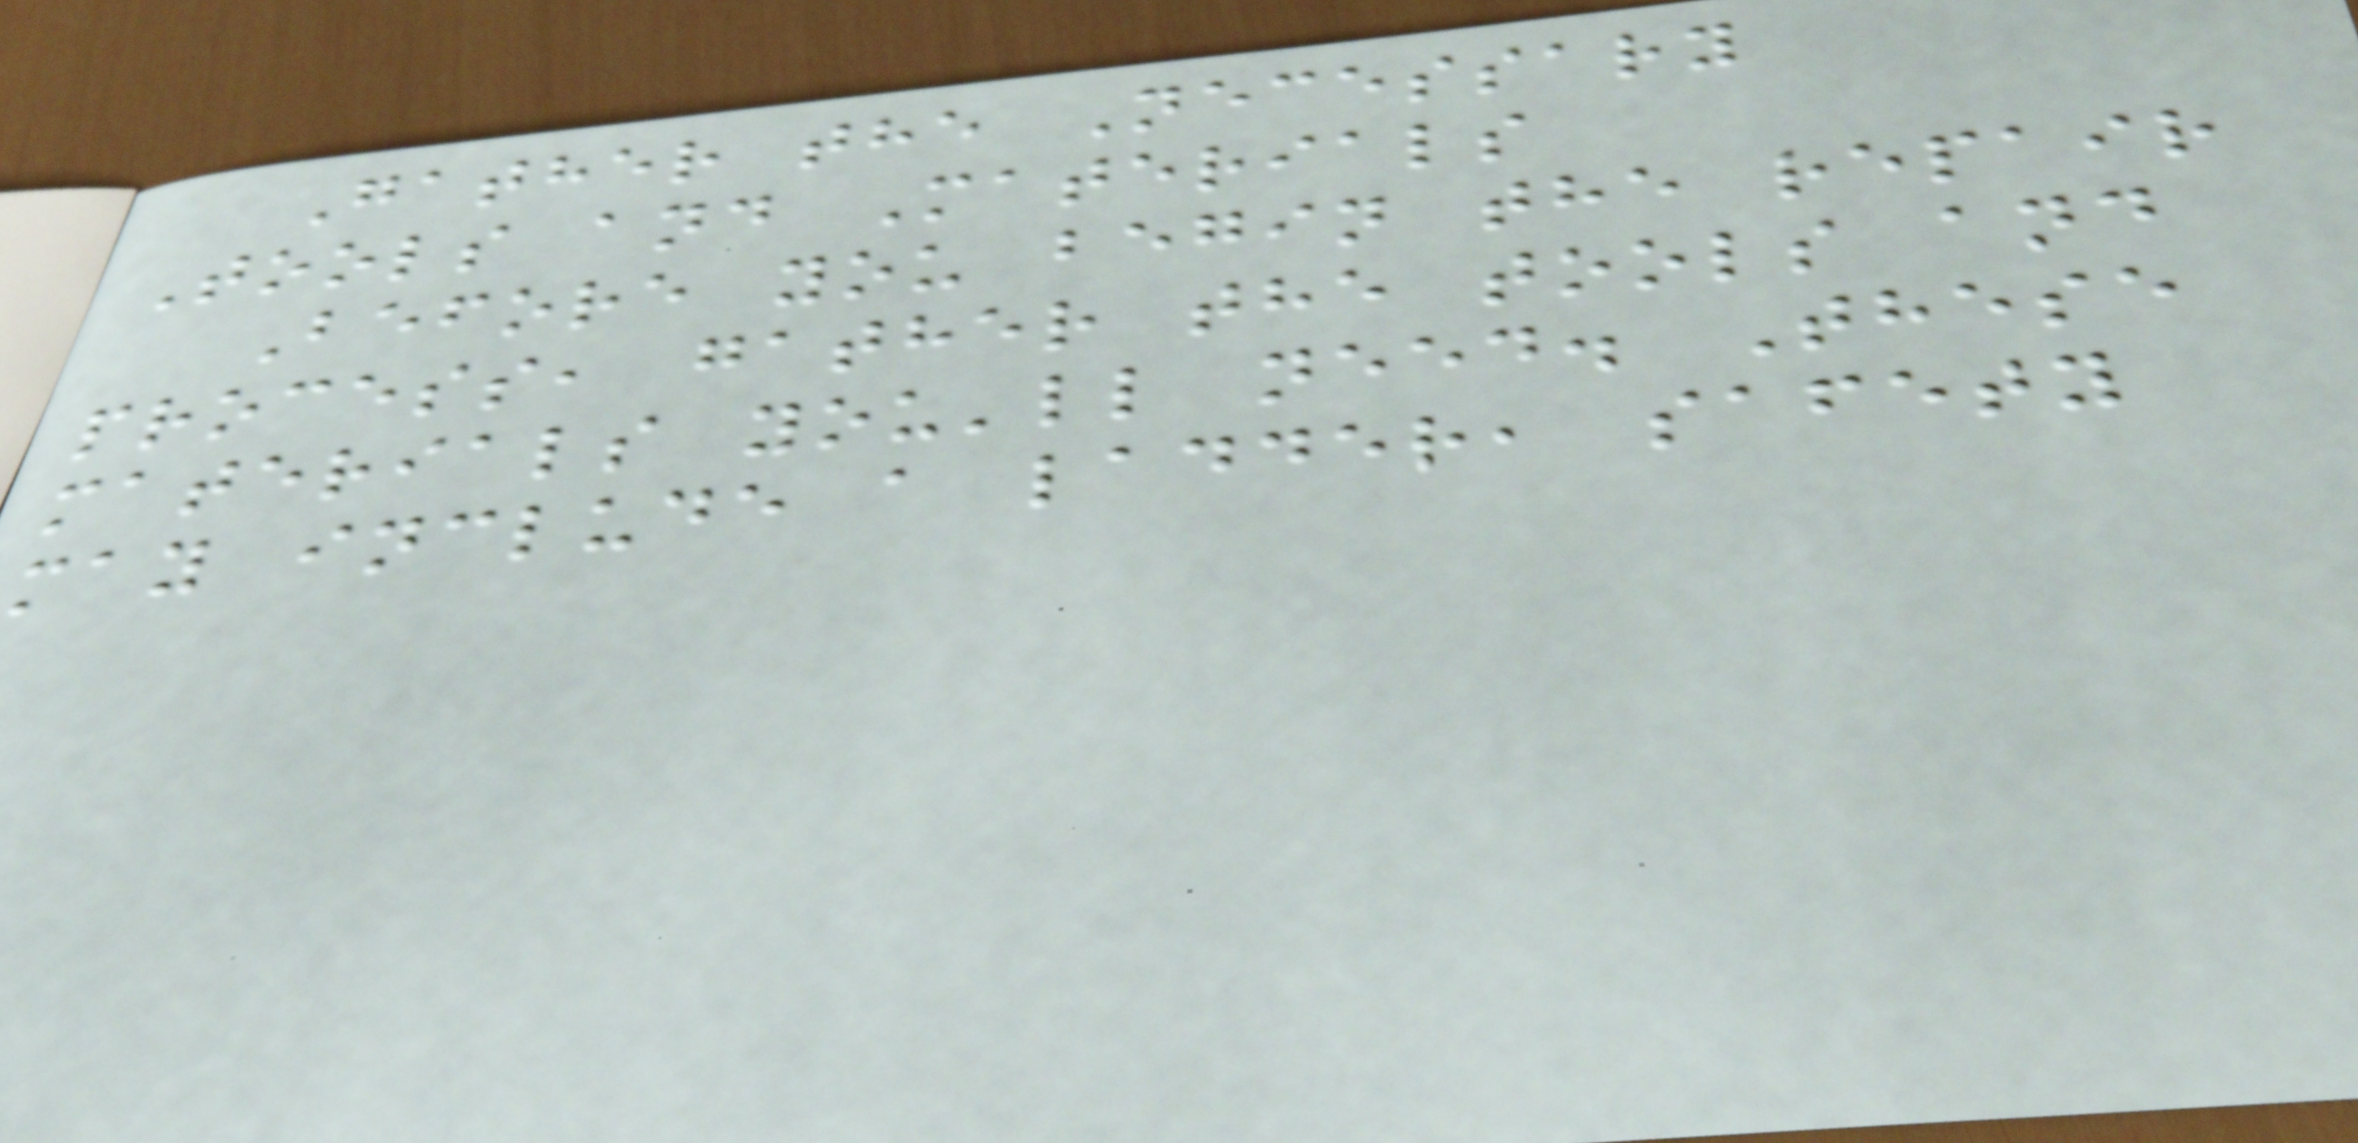Gather the Necessary
Tools and Materials
Before you begin the repair
process, gather the tools and
materials you'll need. These
may include a ladder, safety
